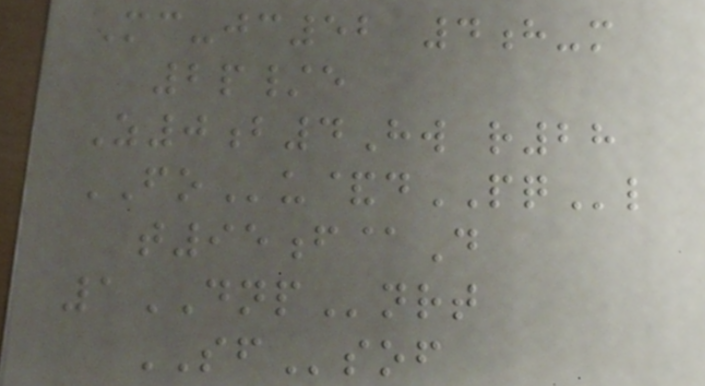Mc-jc52 4h-m
2p/e
Z0b4Hw r28
FOu&dPQl
t95f@D
1DNPnrt
SFsof
